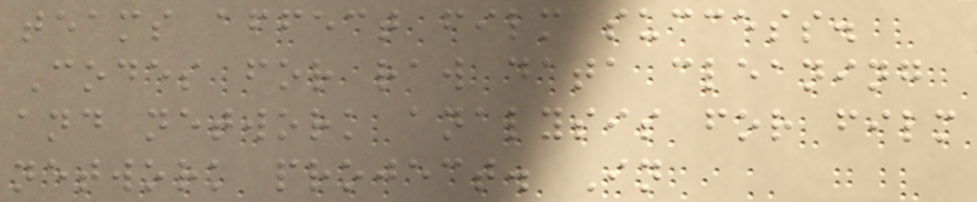teams affect film success.
Codes for raw data cleaning
and network analysis for film
network project. In
